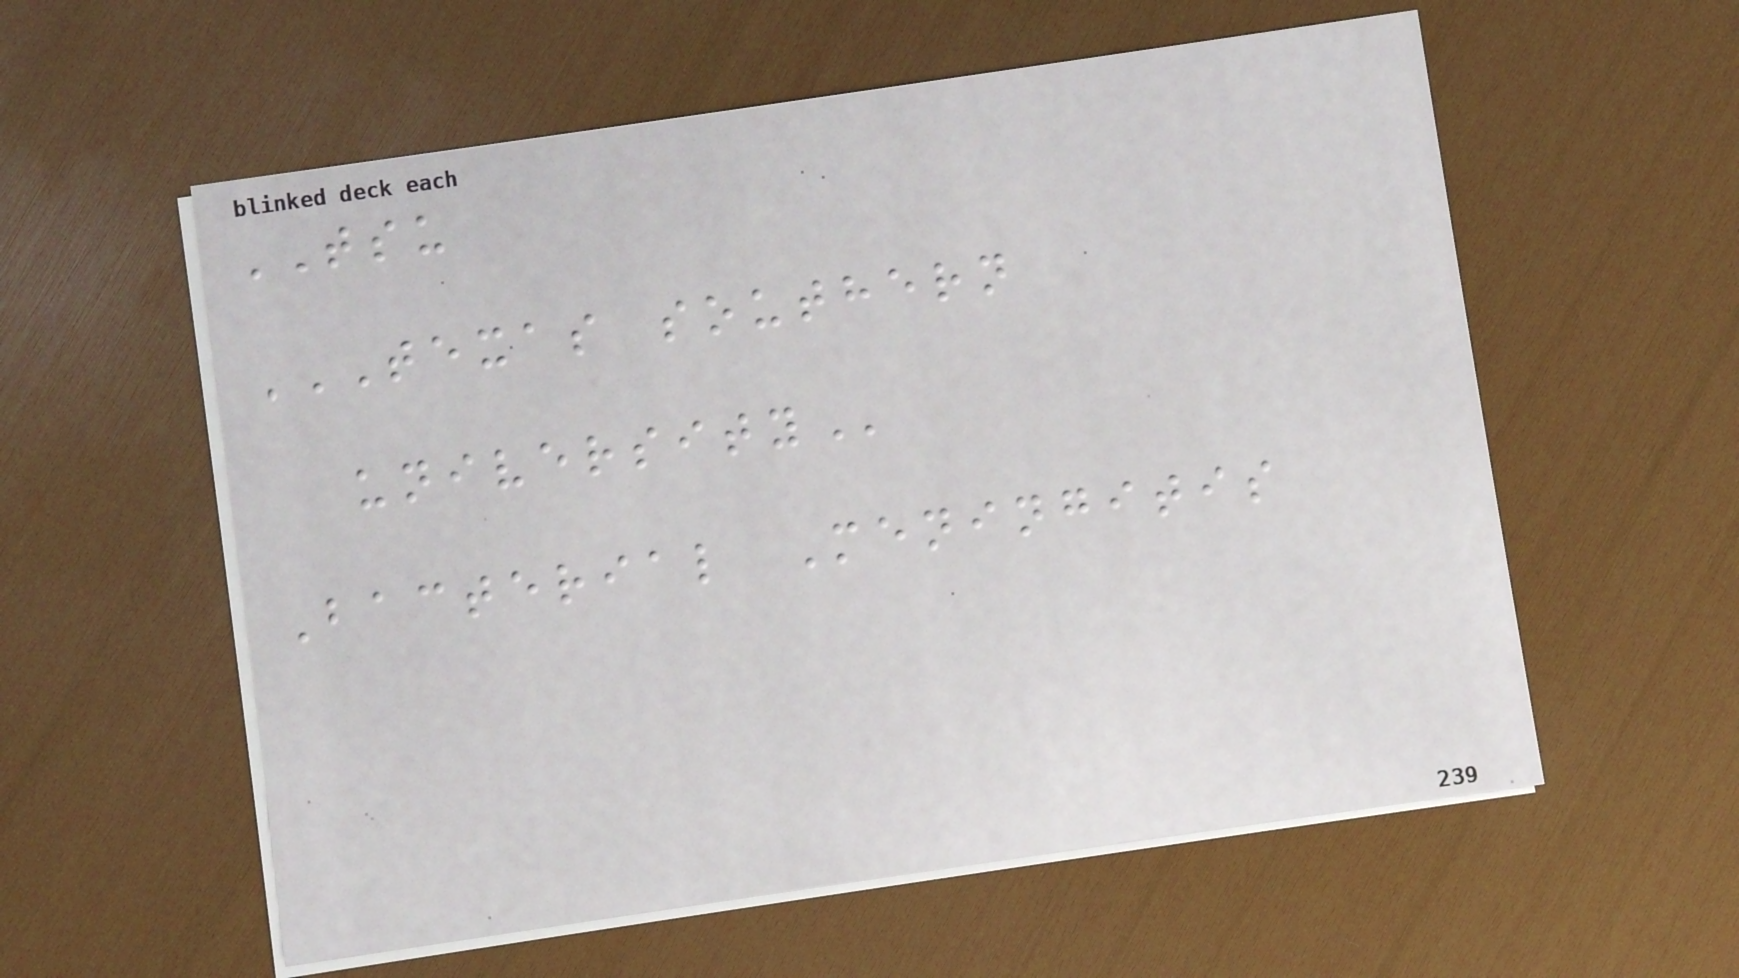TSU
TEXAS SOUTHERN
UNIVERSITY
Bacterial Meningitis
